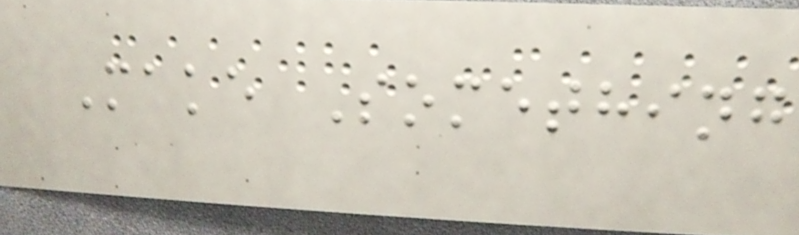Make Something
